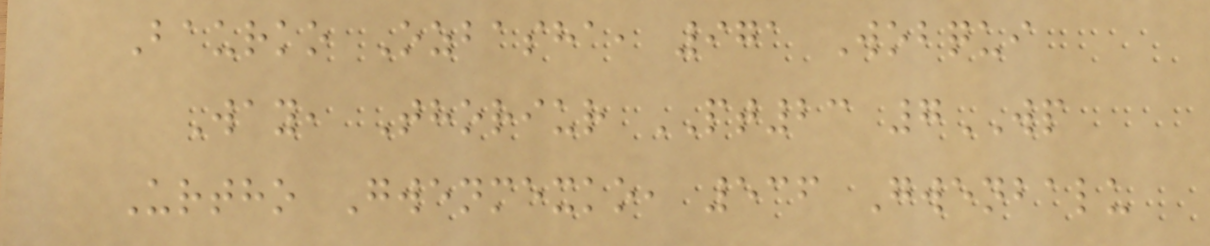Baurko Ozbasha, 971 Wobqui
Way, Thoriur PT23 7WP
Urtho Gwenmexko, 536 Gwenbalu
